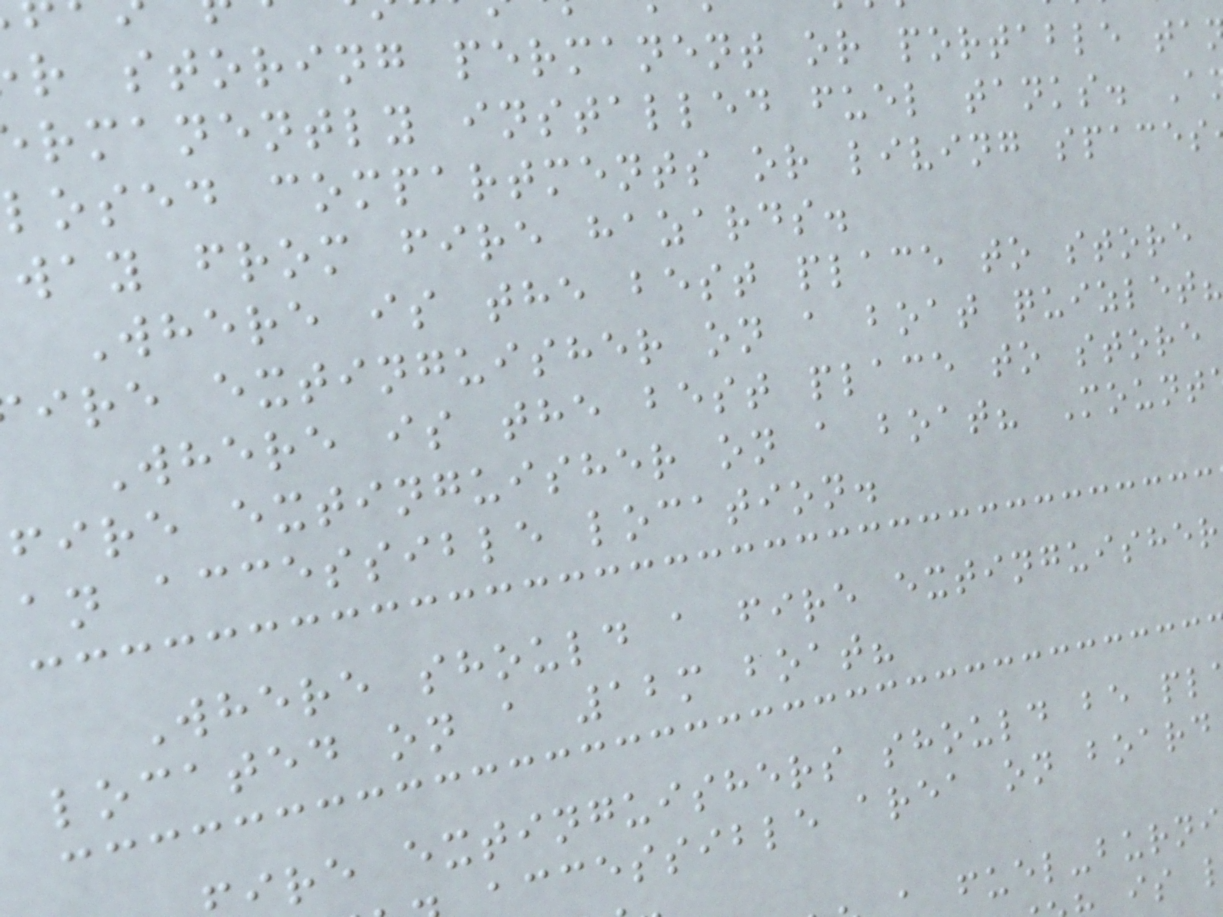r storing permanent or portable ta
rmanently installed fuel tanks. A
losed compartments or living spaces
way from fire hazards.
Where is the best place to store
ire extinguisher on a boat quizlet?
Where is the best place to store
fire extinguisher on a boat? Mount
an accessible location.
Where should a fire extinguisher
located on a 12m boat?
ire extinguishers should be pl
ccessible area on board
fuel-burni
